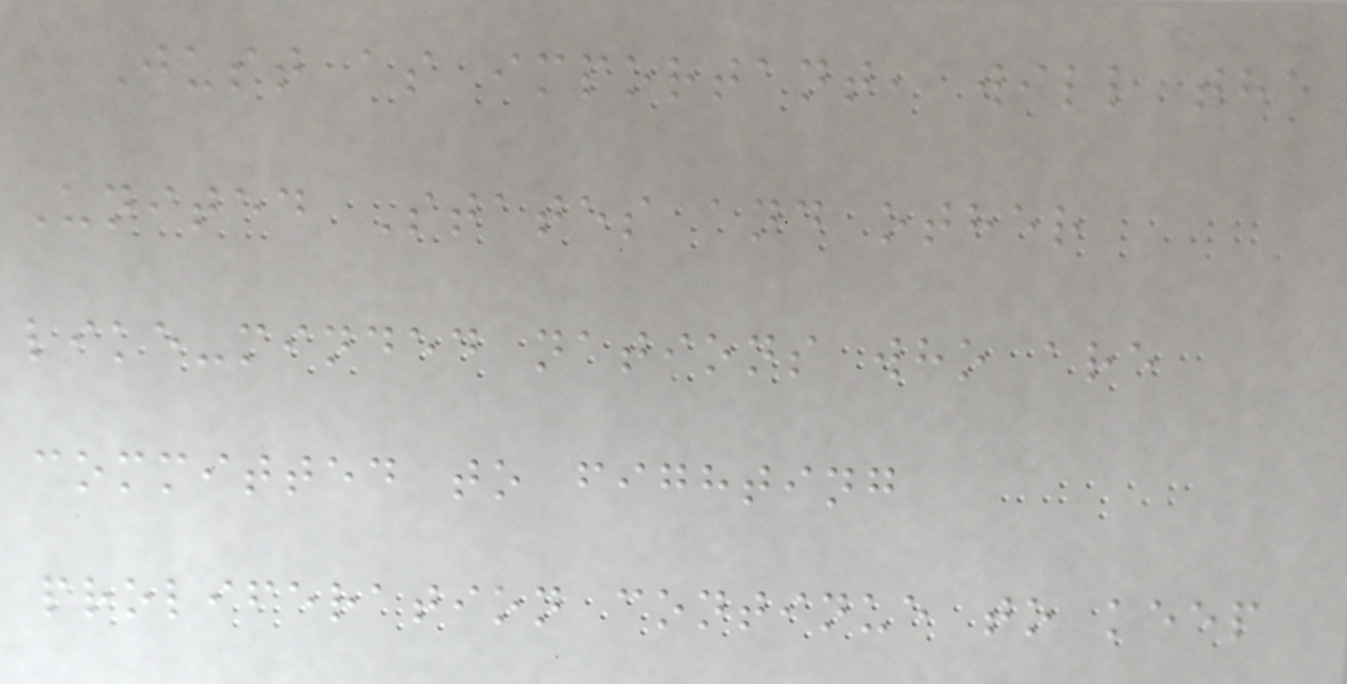Just as important, will the
United States and other
like-minded nations who are
committed to fighting
proliferation continue to keep
